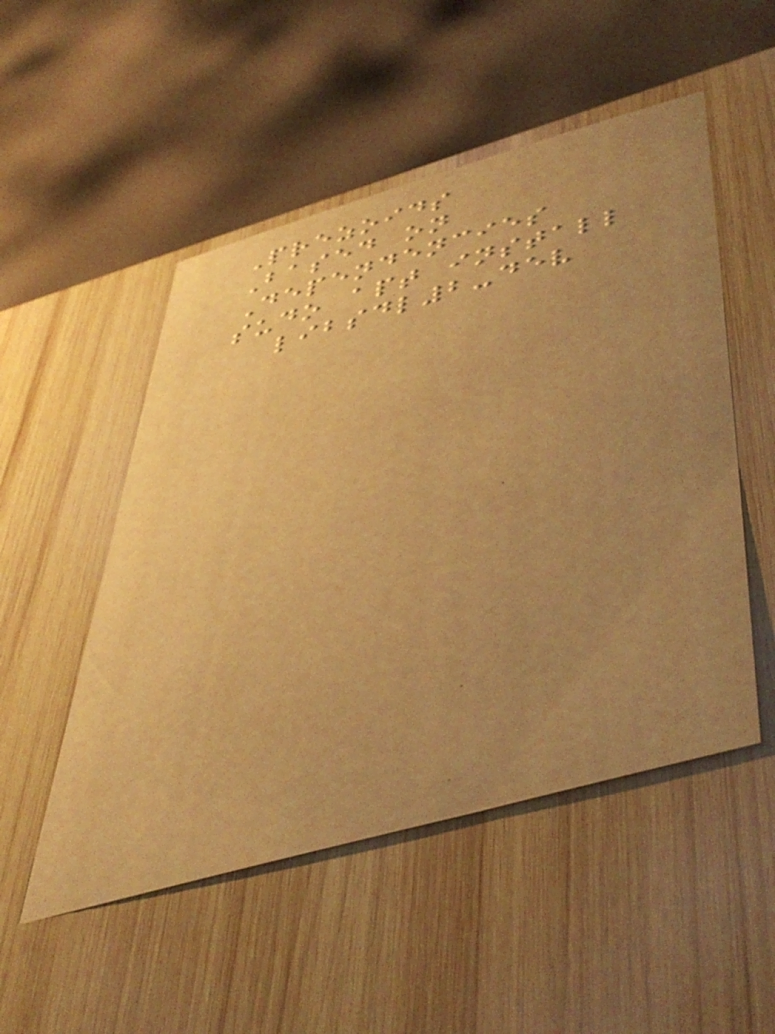Prezoids
Based on
Dependencies
sudo apt install
libsdl2-dev
